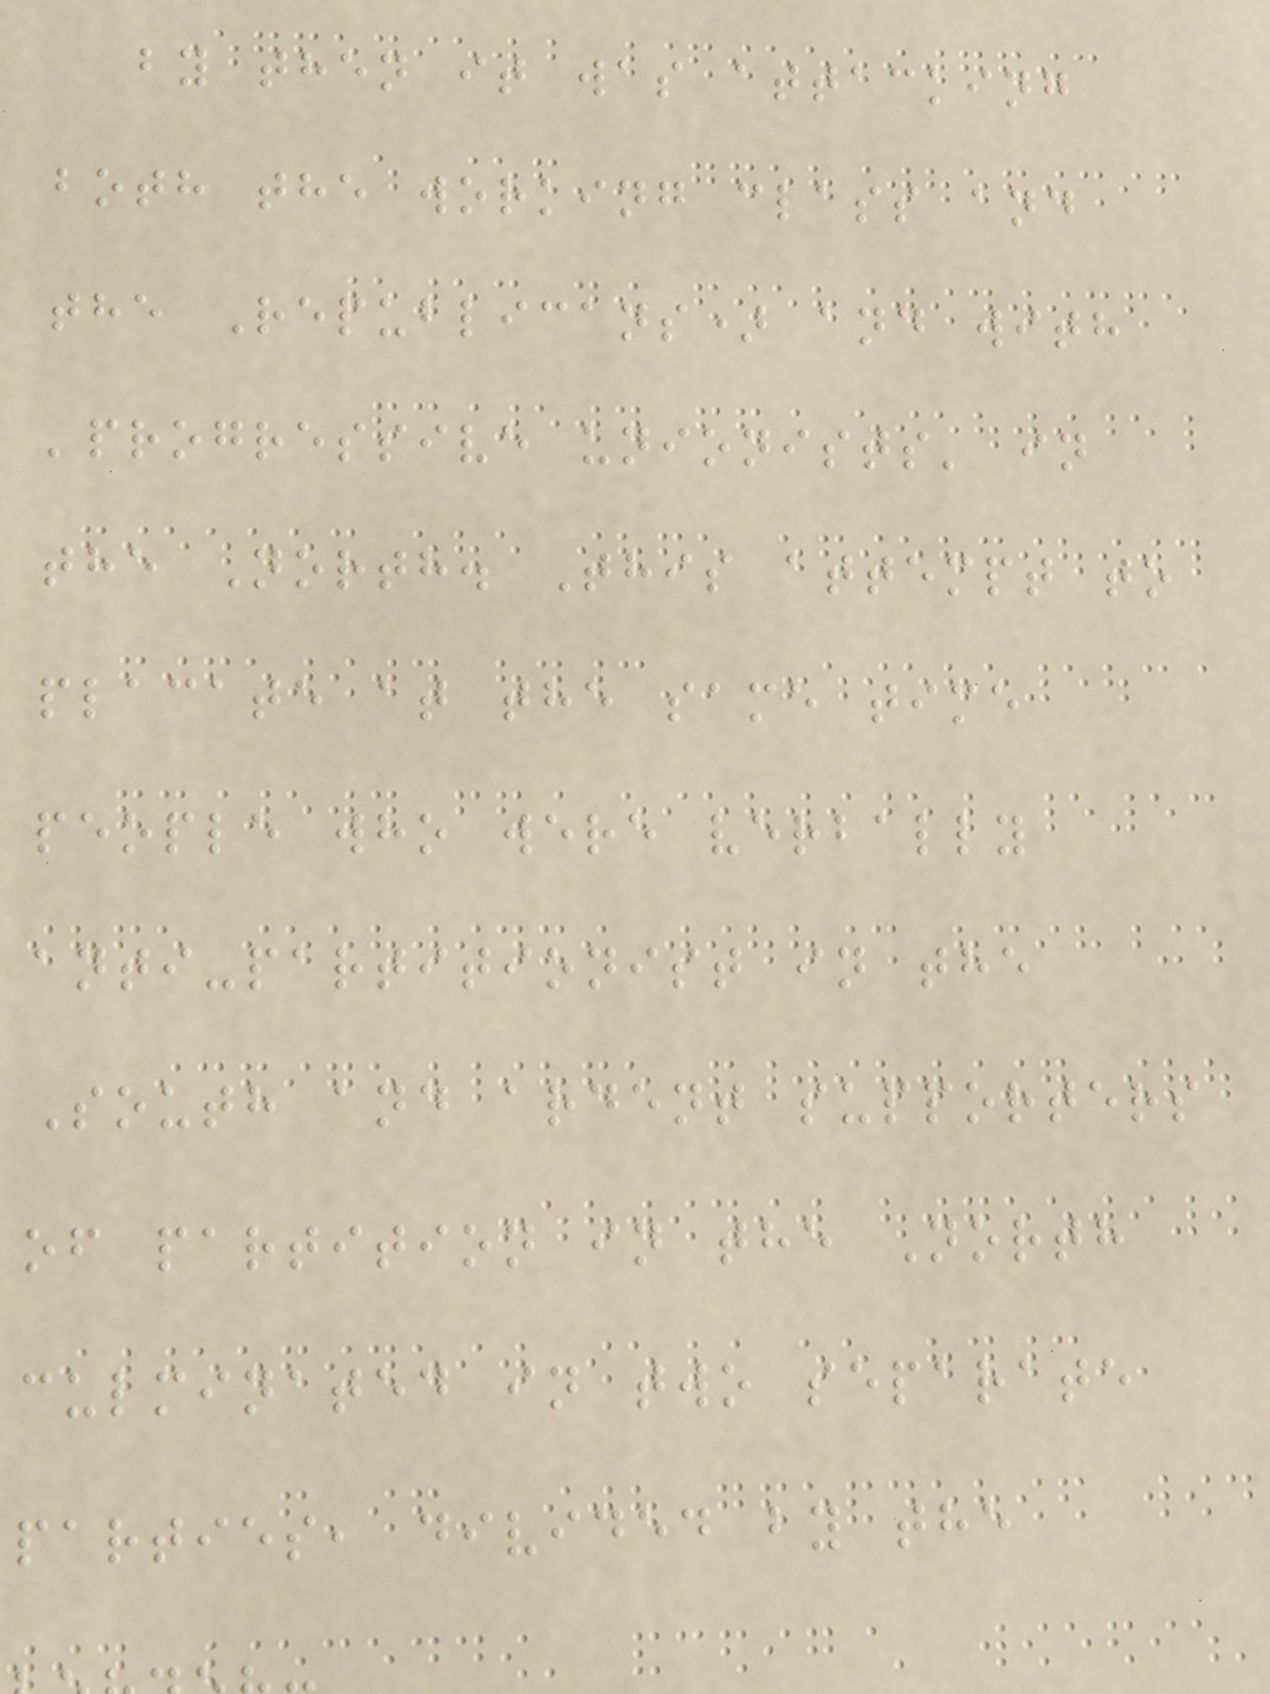by then it was attacking
both the working class and
the Republicans) and with
'progressive unionists' in
the North. This attempt to
placate at the same time
people who were verbally
anti-partitionist in the
South and ardent supporters
of partition in the North
culminated in two separate
parties, divided by the
